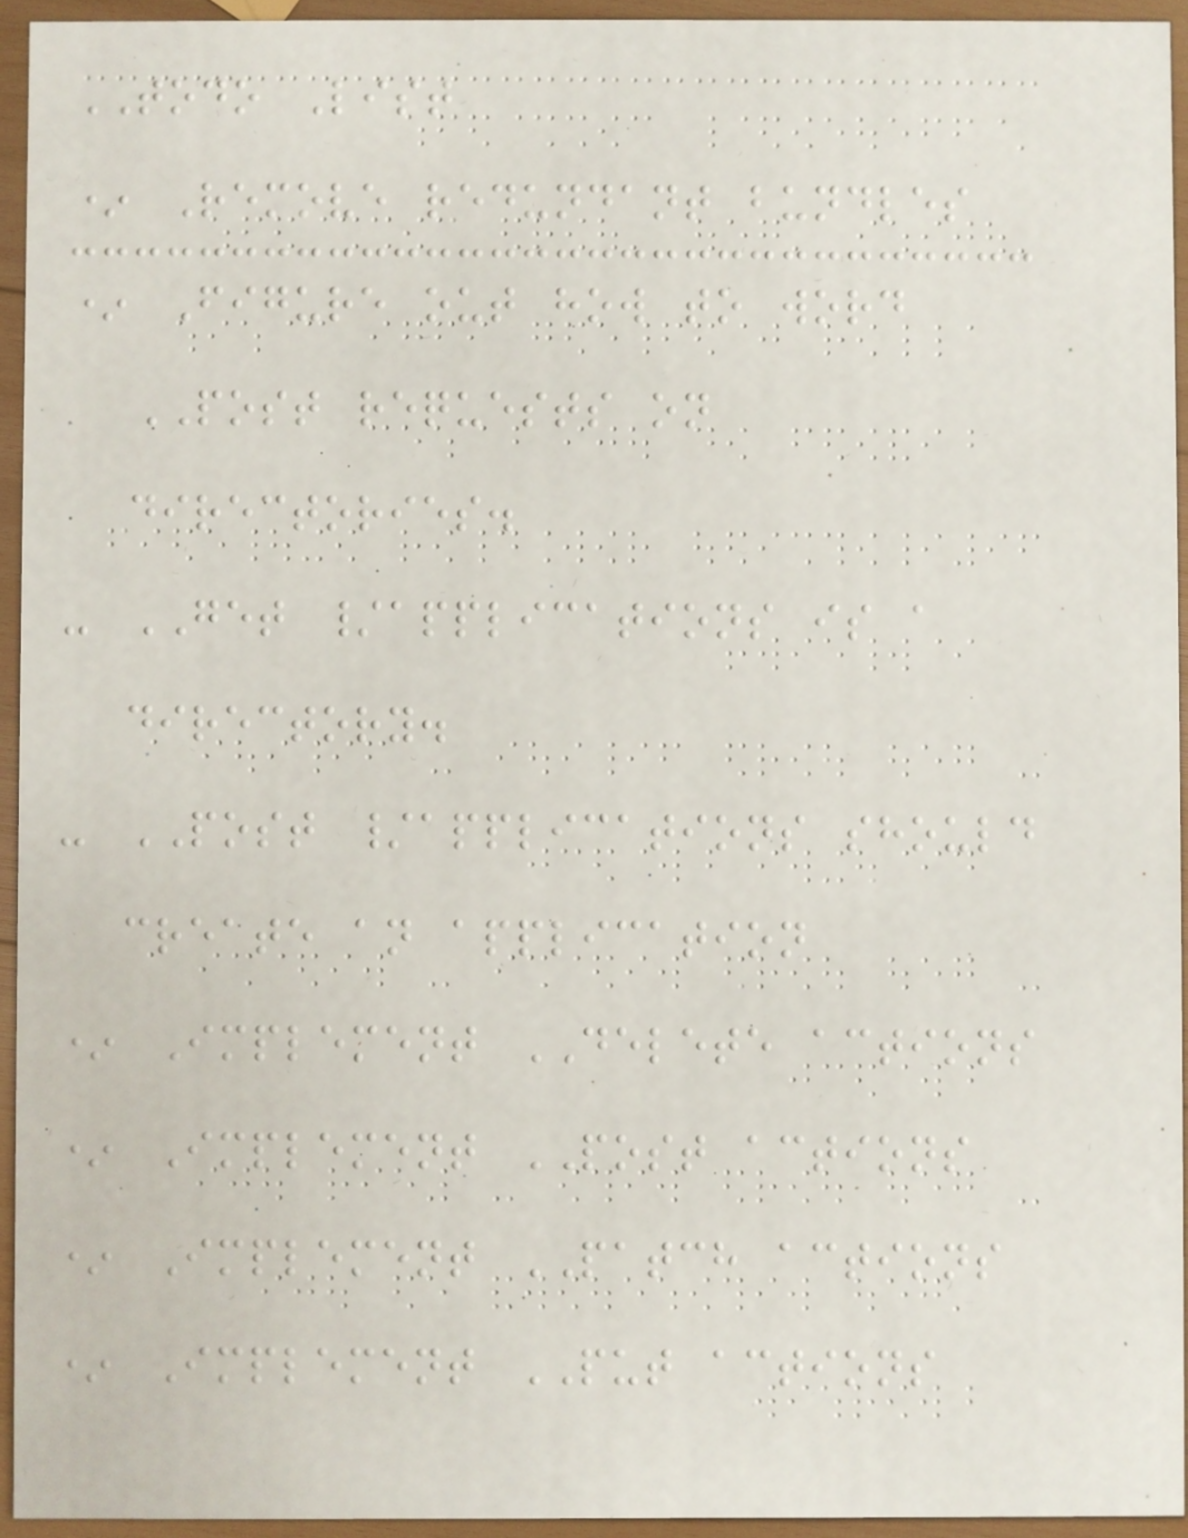TODO List
* Remove redundant bundles
* Figure out how to word
POST requests on
directories.
- GET /applications is a
directory.
- POST /applications should
create an application
* Implement DELETE actions
* Implement POST actions
* Implement PATCH actions
* Implement PUT actions
